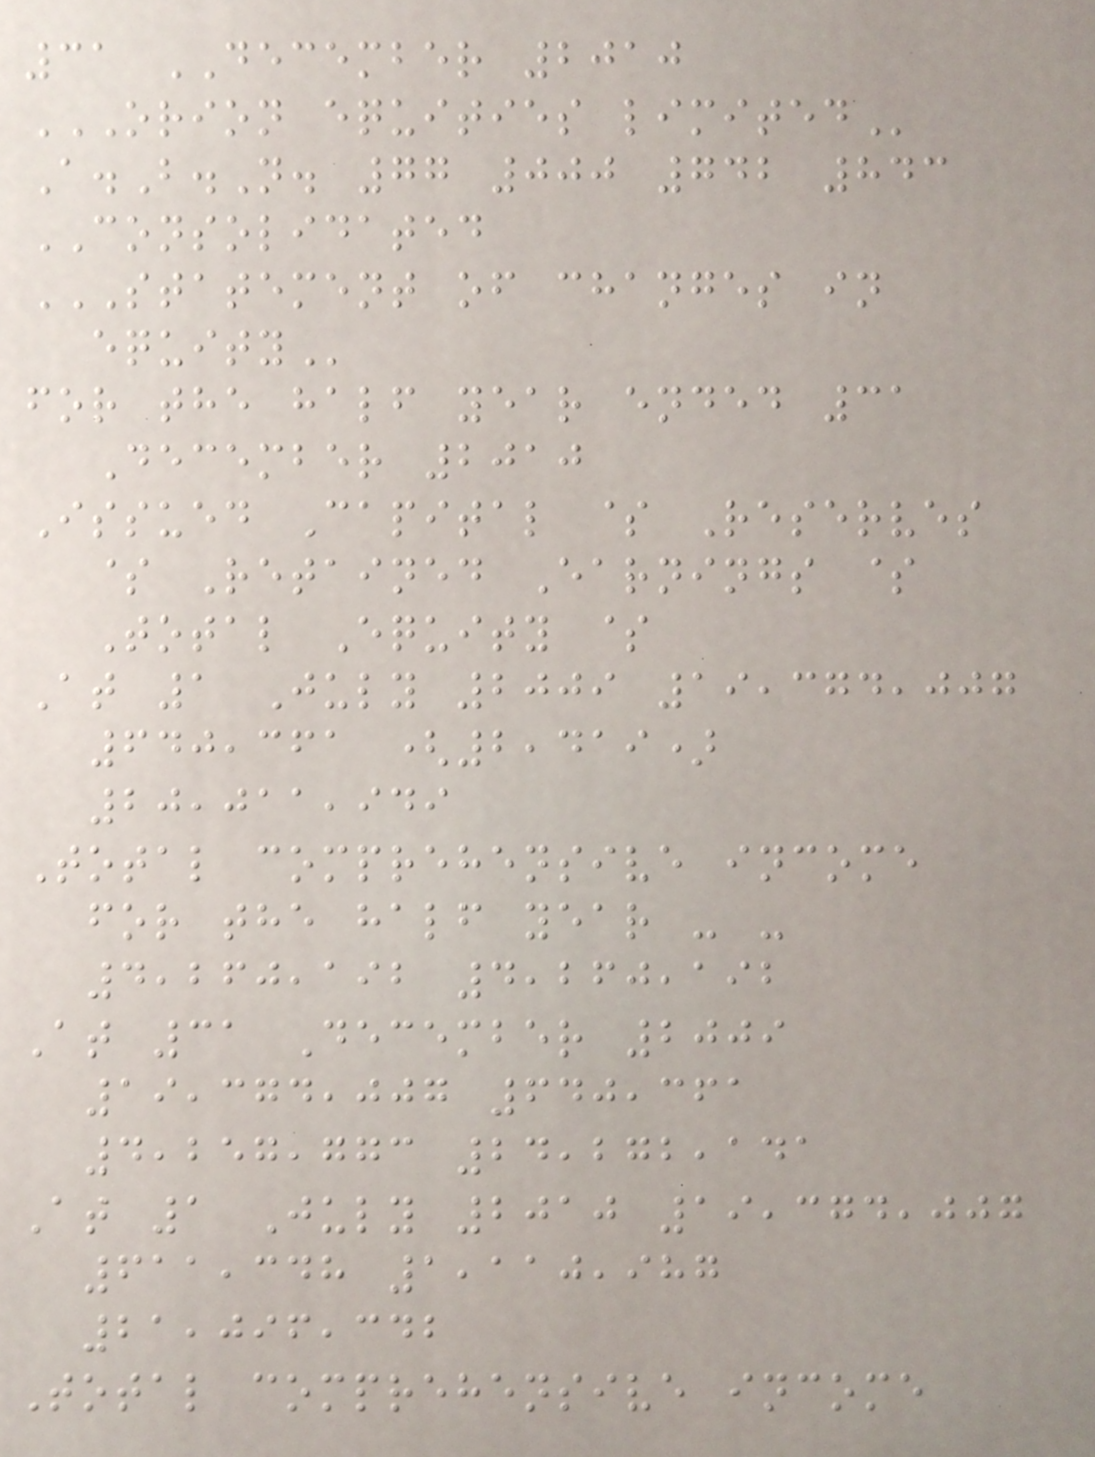31 DECEMBER 2010
ORION EQUITIES LIMITED
A.B.N. 77 000 742 843
CONSOLIDATED
STATEMENT OF CHANGES IN
EQUITY
for the half year ended 31
December 2010
Issued Capital $ Reserves
$ Retained Earnings $
Total Equity $
At 1 July 2009 19,374,007
640,361 (2,419)
20,011,949
Total comprehensive income
for the half year - -
4,260,192 4,260,192
At 31 December 2009
19,374,007 640,361
4,257,773 24,272,141
At 1 July 2010 19,374,007
611,348 1,110,987
21,096,342
Total comprehensive income
